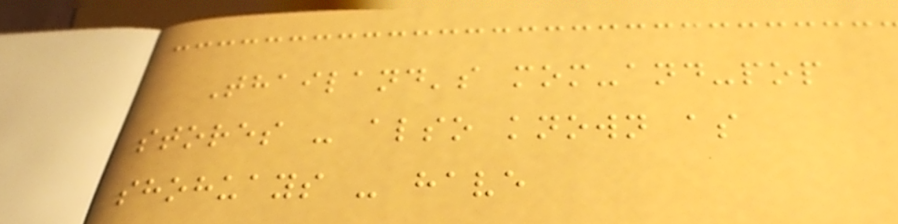Thailand's mom-and-pop
stores - also known as
shohuays - have
